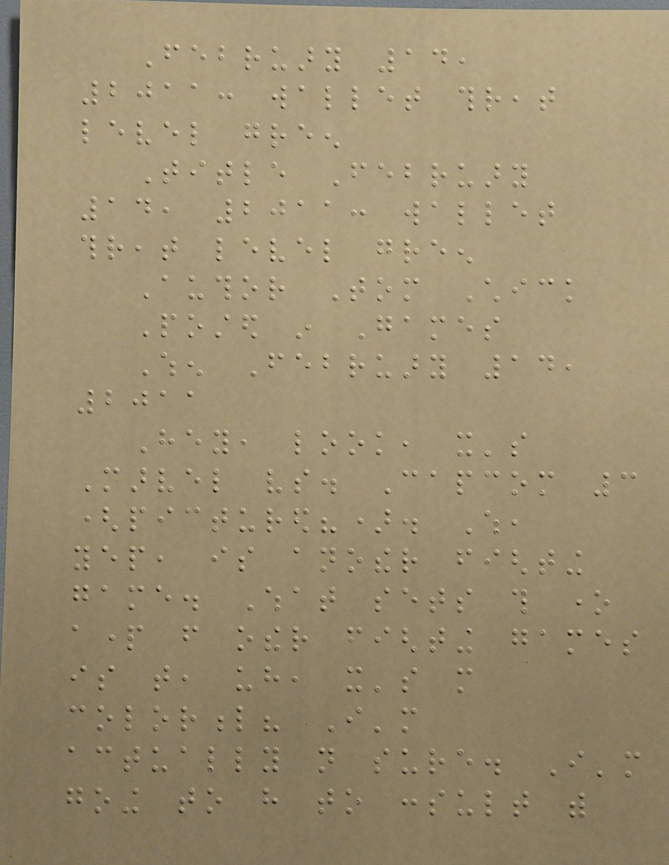February 14,
2011: wallet threat
level green
Title February
14, 2011: wallet
threat level green
Author Tom Chick
Posted in Games
When February 14,
2011
Hey, look, it's
Marvel vs. Capcom 3
(pictured?). Which,
yep, is another fighting
game. What sets this one
apart from other fighting games
is that, uh, it's more
colorful? I'm
actually not sure. I'm
going to have to consult with
